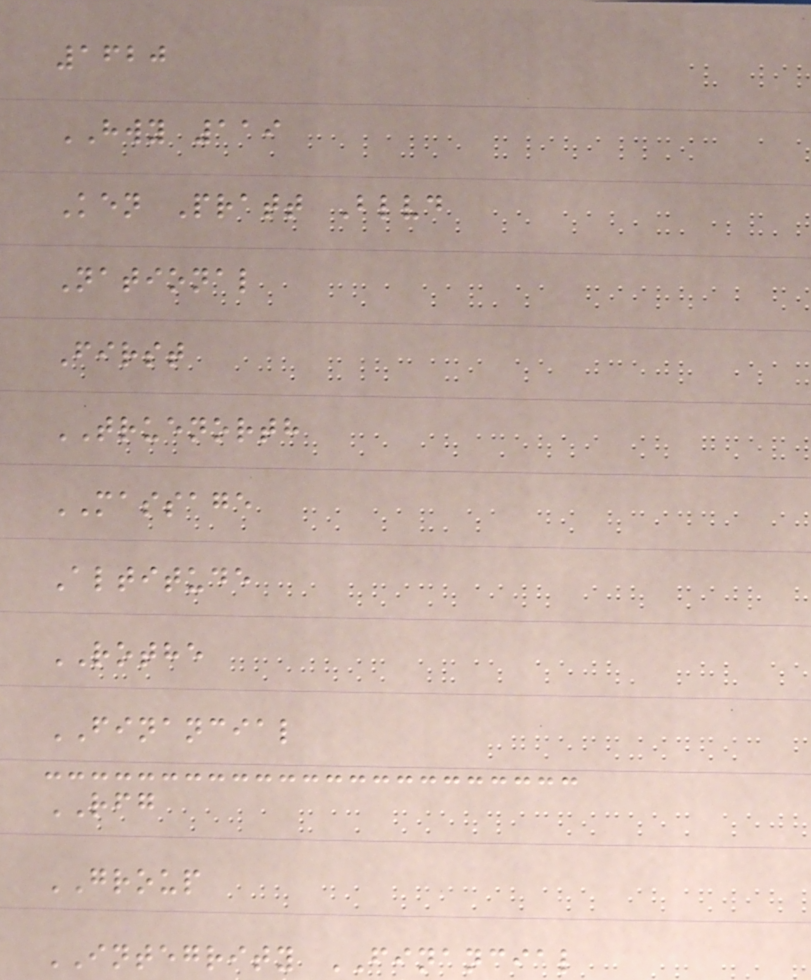1620
HWY 119
Ken Pratt Blvd
National
First
TRUENORTH
MASSAGE
Altitude
ROTHE
FINANCIAL
RFG
GROUP
INTEGRITY FINANCIAL
